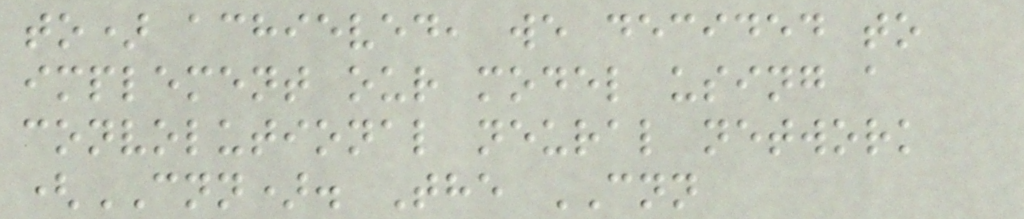to) achieved, we decided to
implement our model using a
convolutional neural network
(CNN). The CNN
